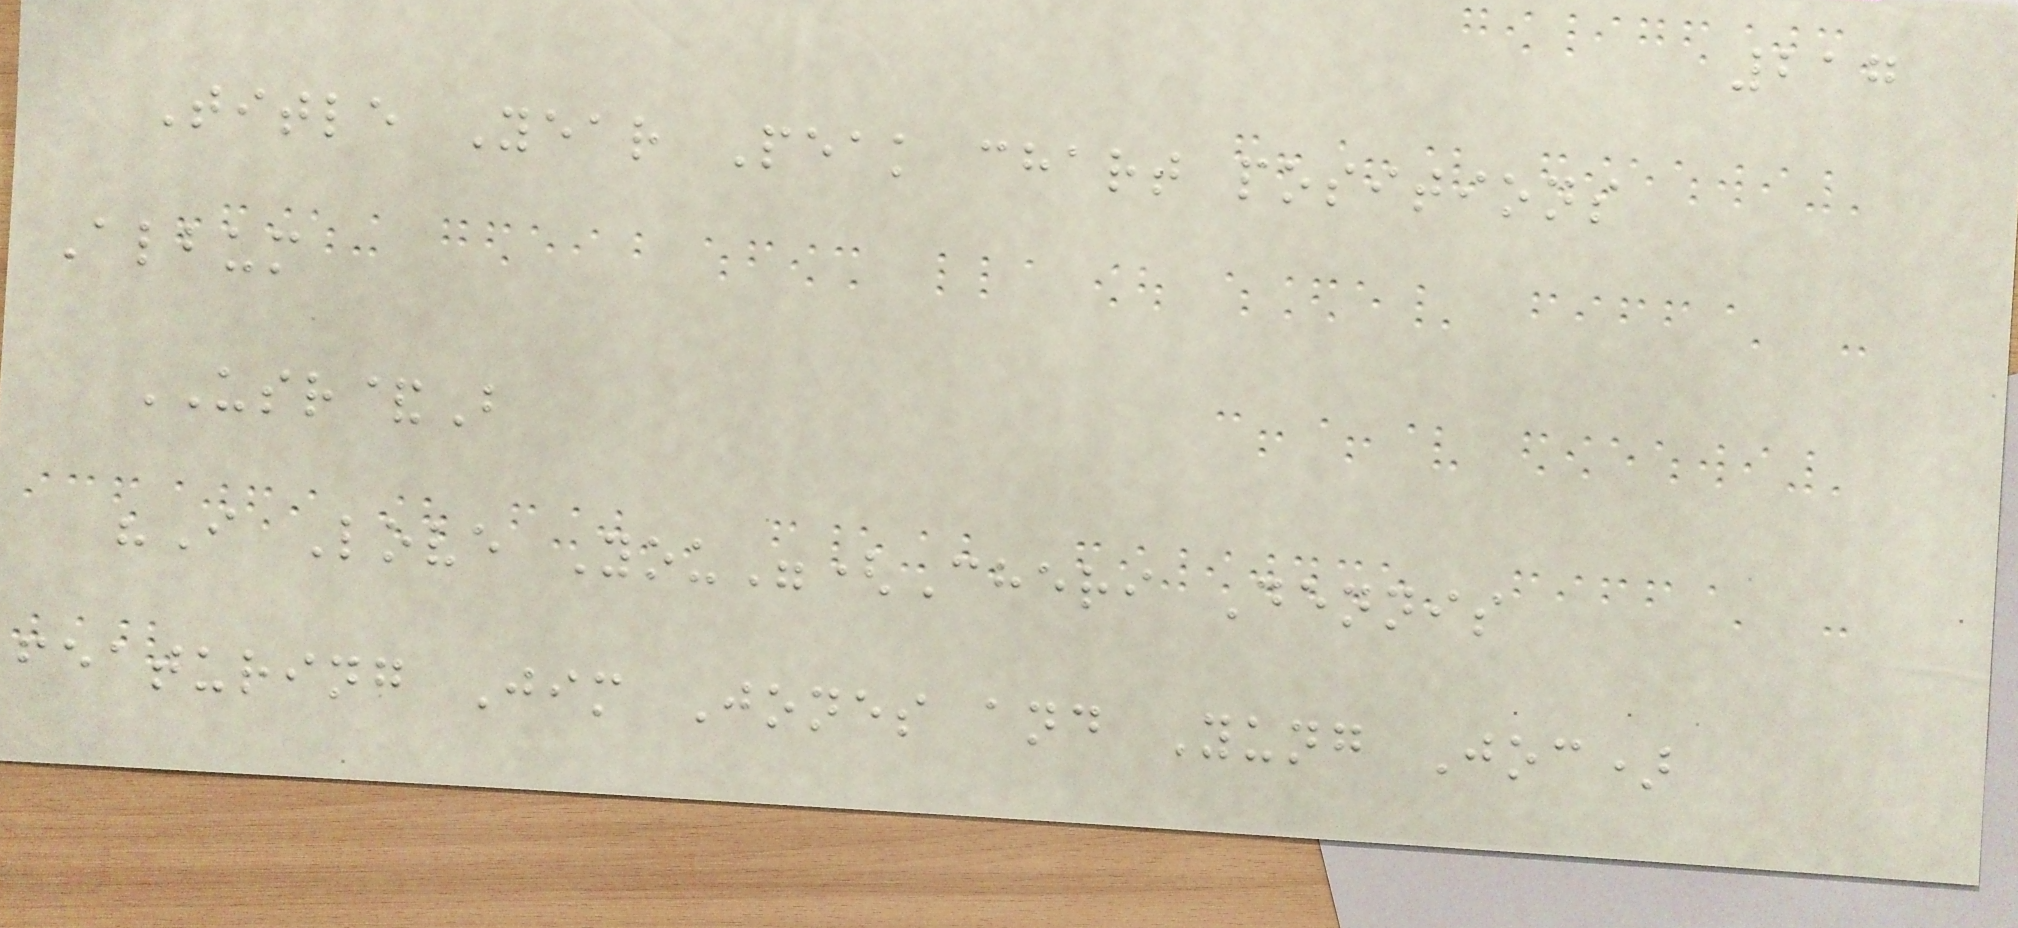217
Title Year Peak chart positions
Album
USR&B
"I Love You"(Cheri Dennis
featuring Jim Jones and Yung Joc)
